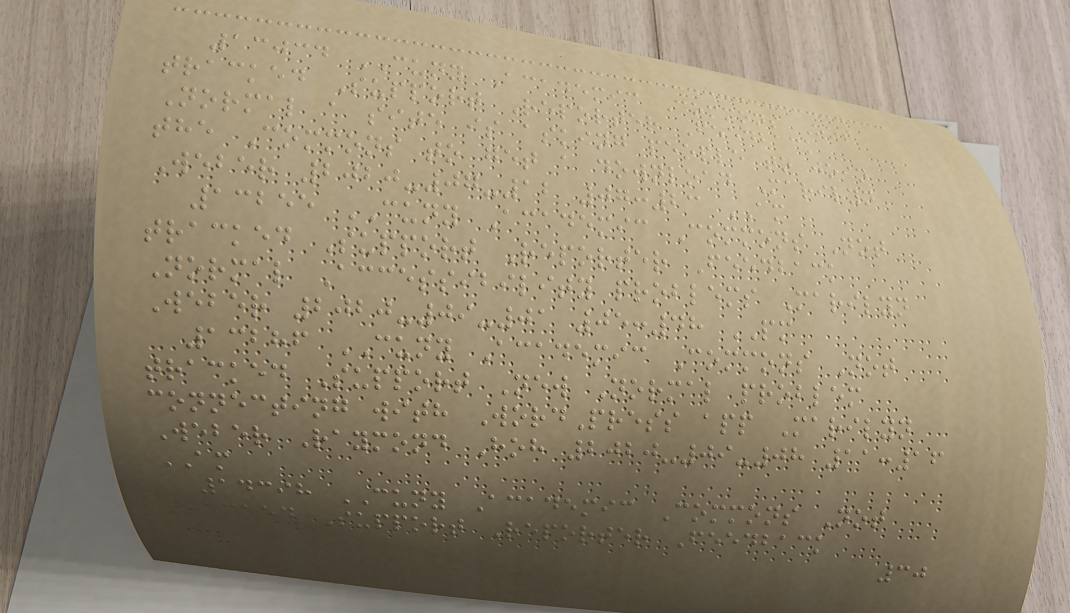13034 CUNY Academic Commons Not
tracked Support Reporter Feedback
Normal a site is asking people to join
the Commons to get a download Marilyn
Weber 2020-07-12 07:23 AM
13255 CUNY Academic Commons Not
tracked Support Reporter Feedback
Normal Accessibility problems Marilyn
Weber 2020-09-01 05:48 PM
13286 CUNY Academic Commons Not
tracked Support New Normal problem
connecting with WordPress app Marilyn
Weber Raymond Hoh 2020-09-08 11:16
AM
14398 CUNY Academic Commons Not
tracked Support Reporter Feedback
30
